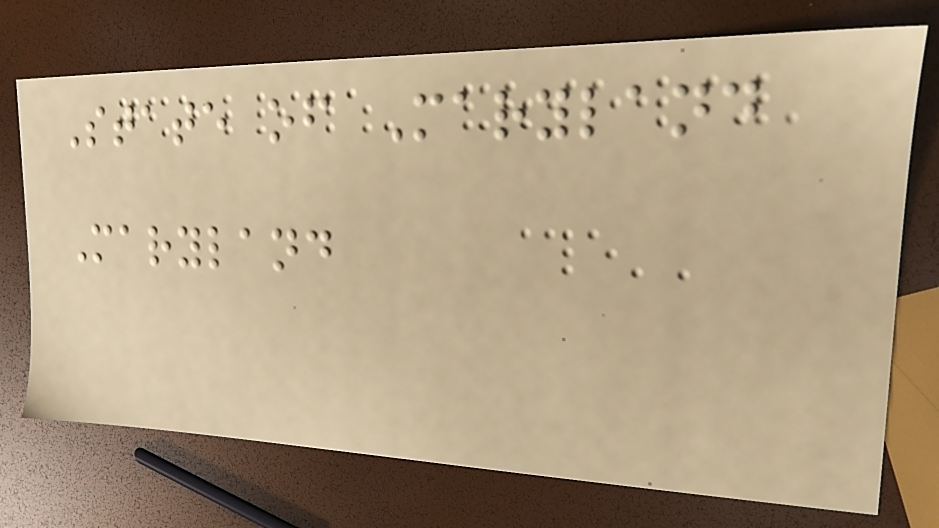State of Maryland
Maryland
